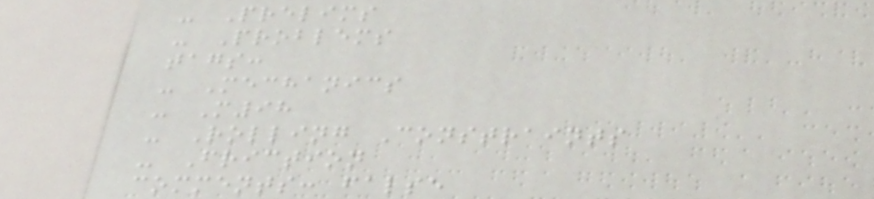- Prelims
- Problems
tags:
- Mechanics
- M98
- Rolling Constraints
- Friction
comments: false
